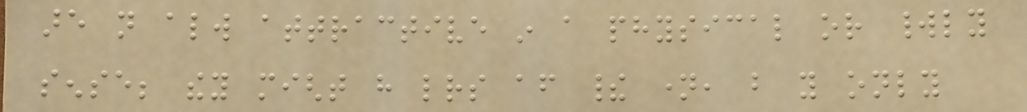are not always attractive in a physical or worldly
sense; they might have letters after their name, but you only
